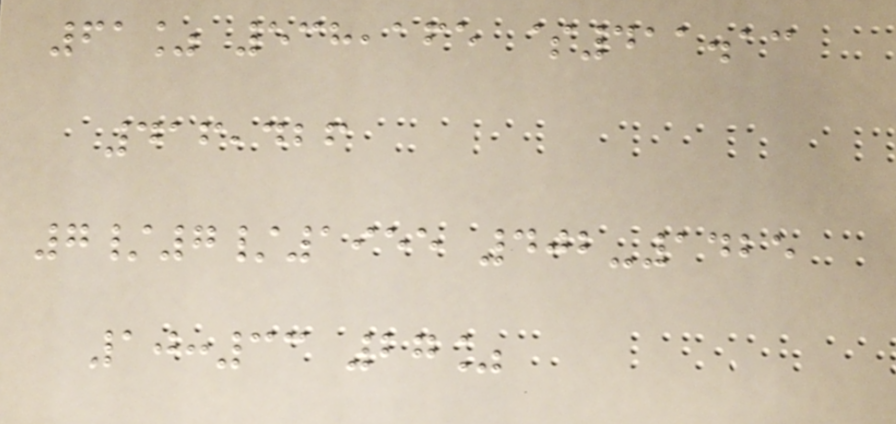61% 538,165 $411.13
416,426
7/7/1955 402-1425
10:33 27%
